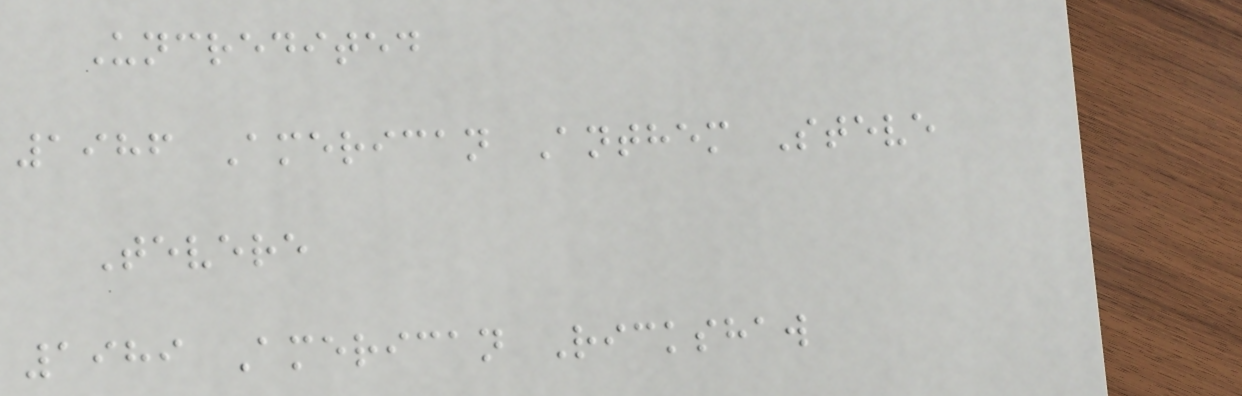Uncredited
1986 American Anthem Steve
Tevere
1989 American Rickshaw
